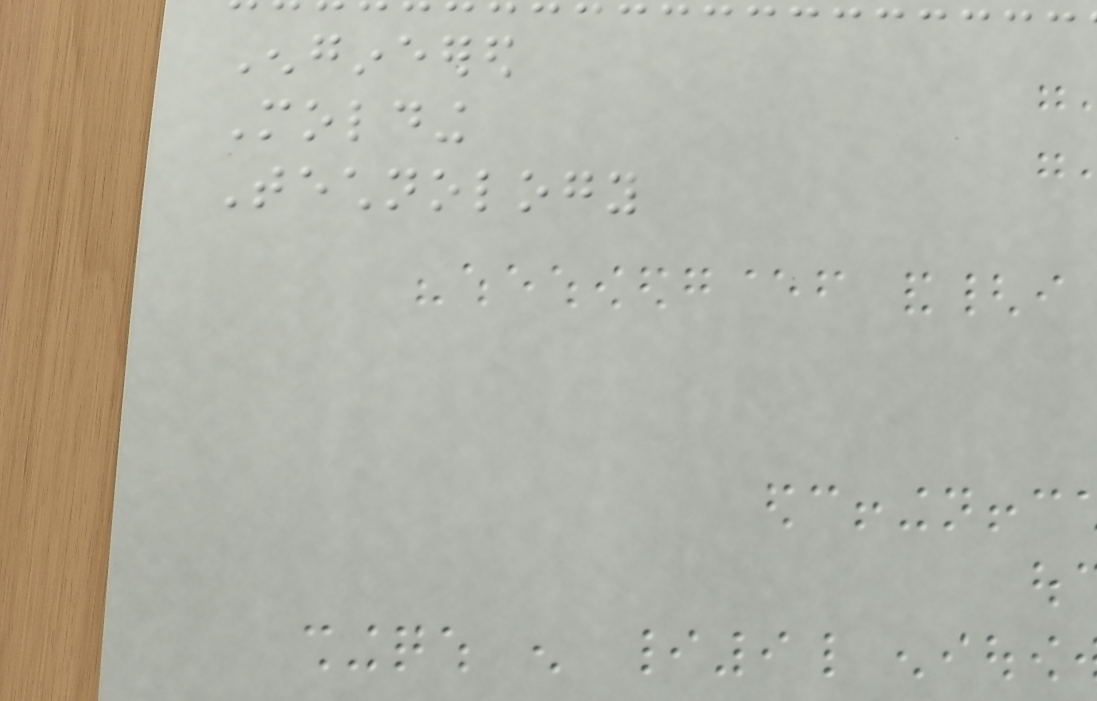Engineered
Molding
Technology
